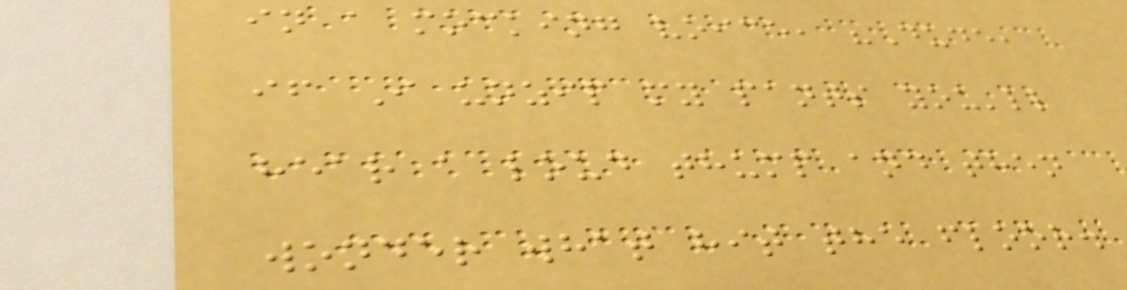in a mocking voice, "Dude,
if I unzip my pants you'll
hear a loud thump and then
wonder what hit the floor.
